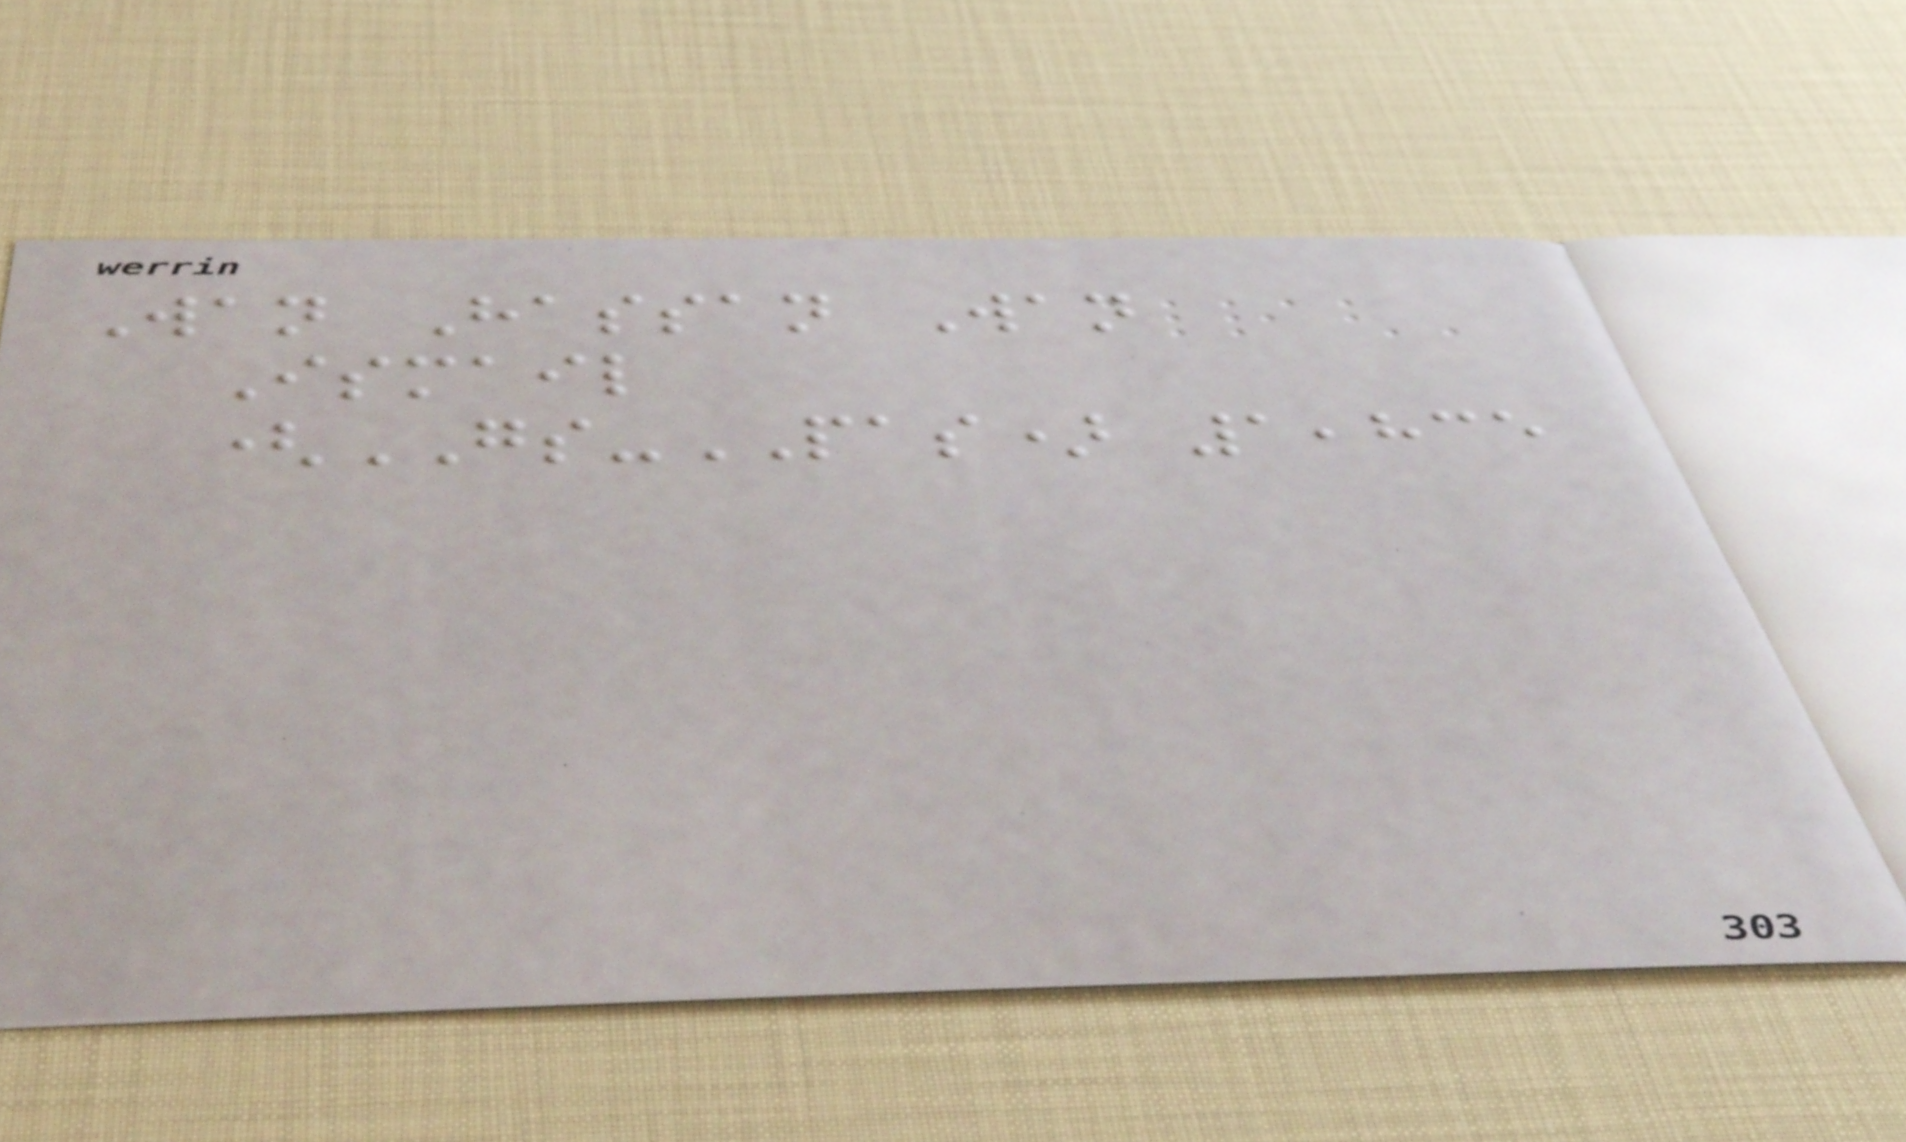Wan Hassan Wan
Ismail
(GS-PAS) 1,835
